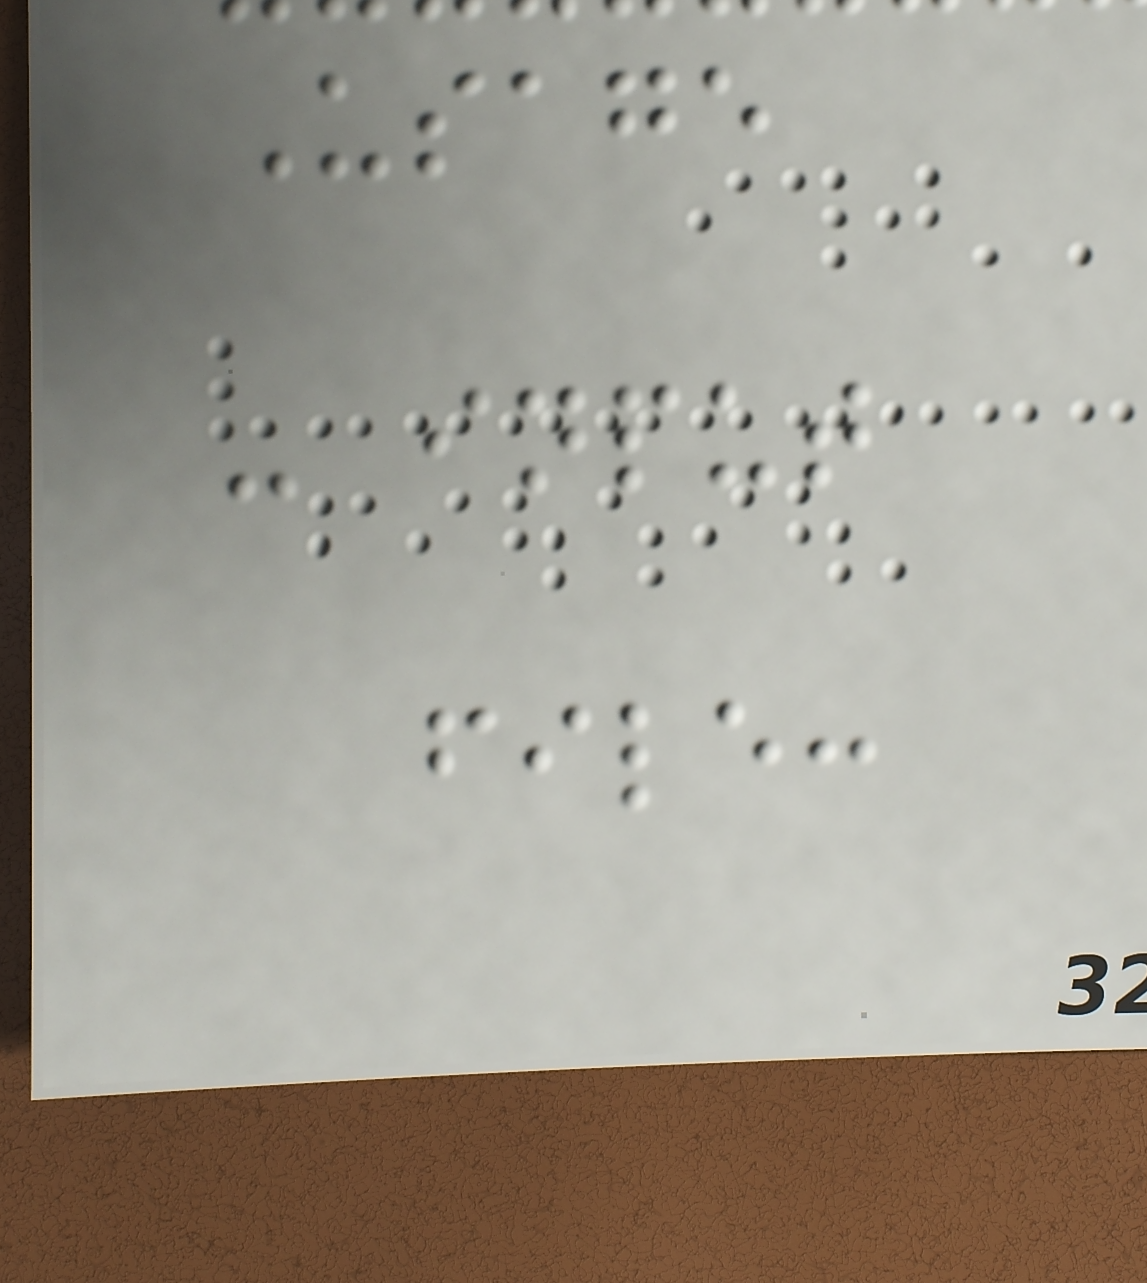Usage
- input
file:
